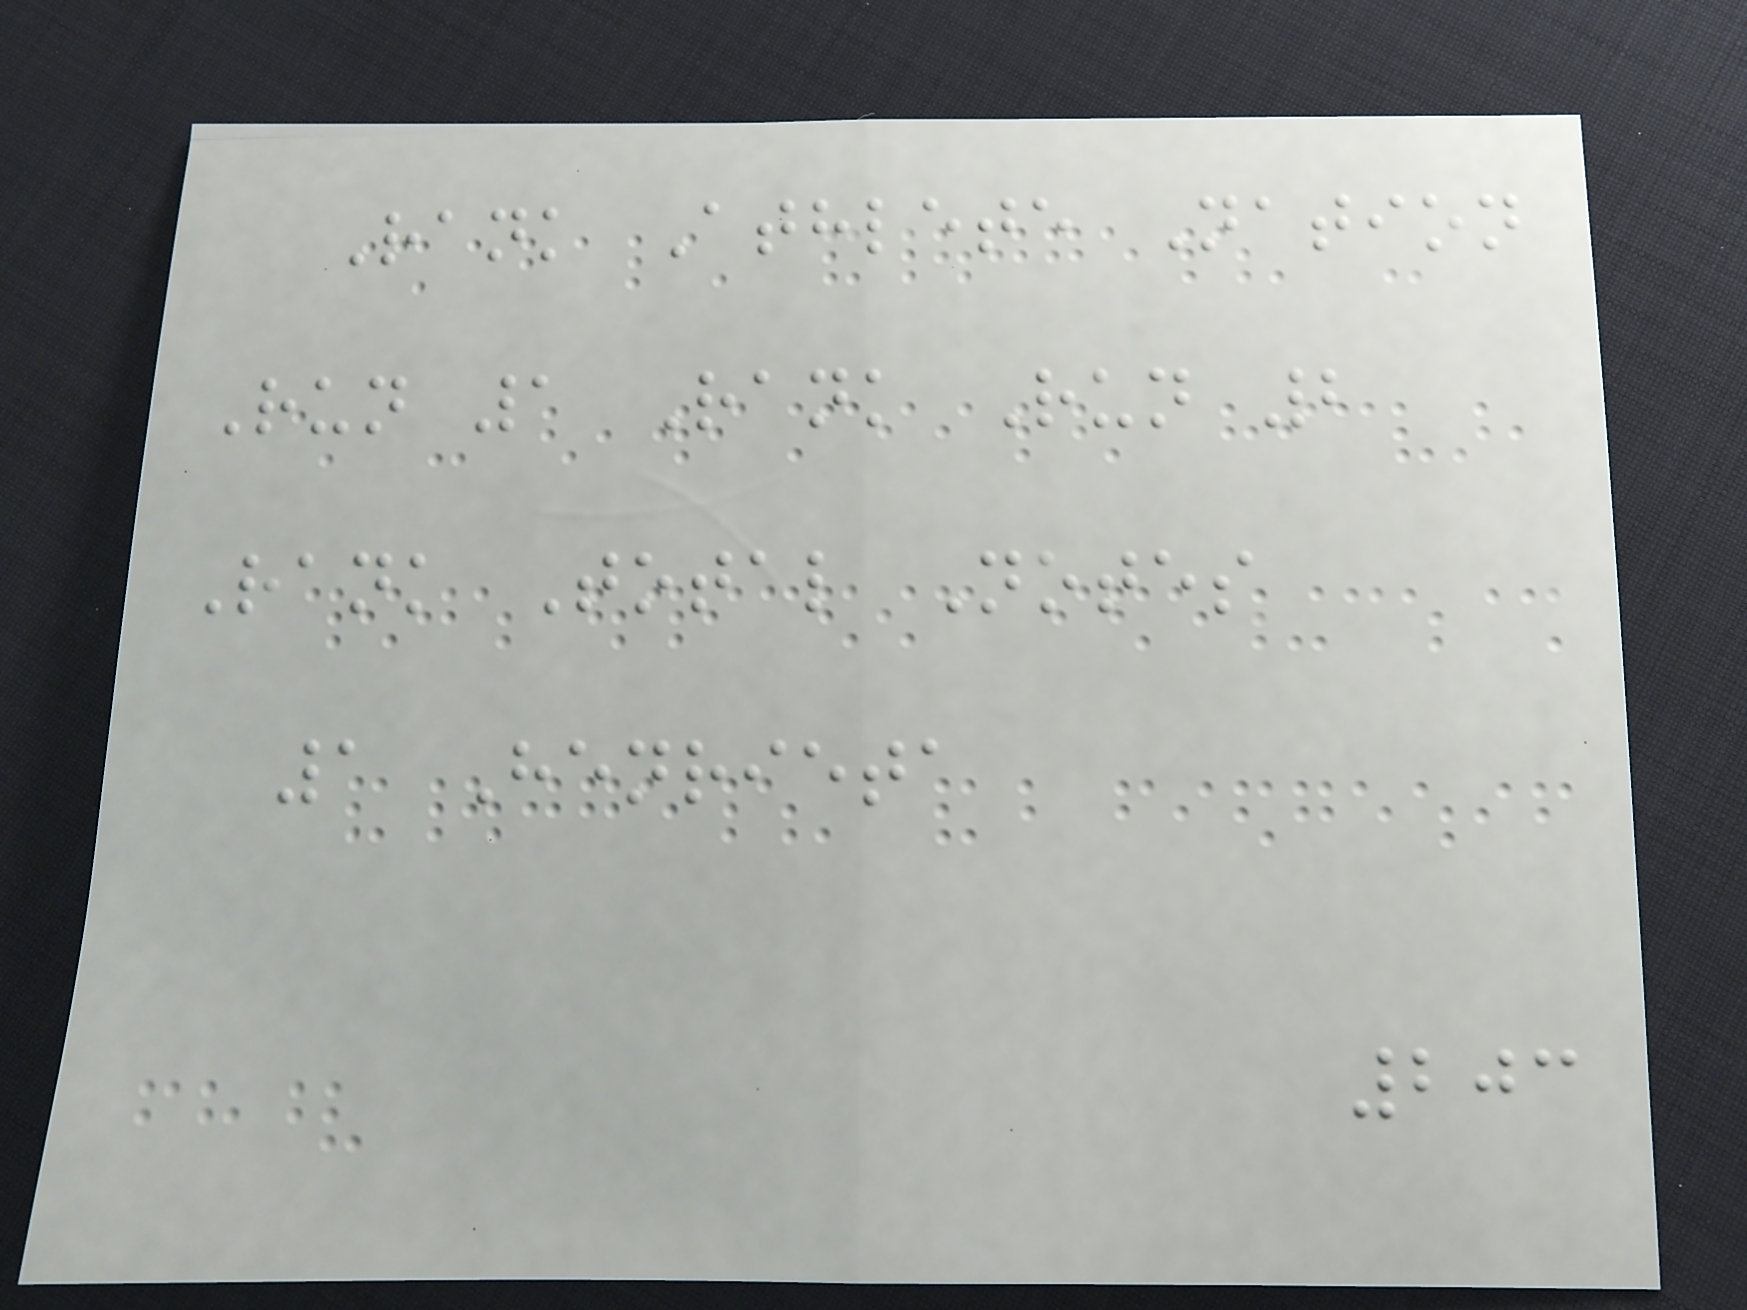Rank Athlete Nation
Run 1 Rank Run 2
Rank Total Notes
1 Henrieta
203
